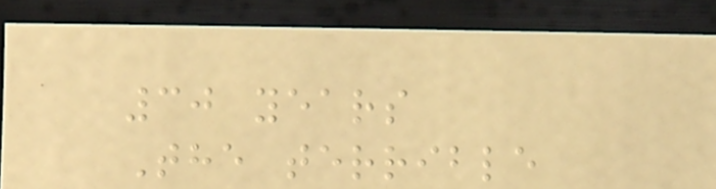30 years
The terrible
